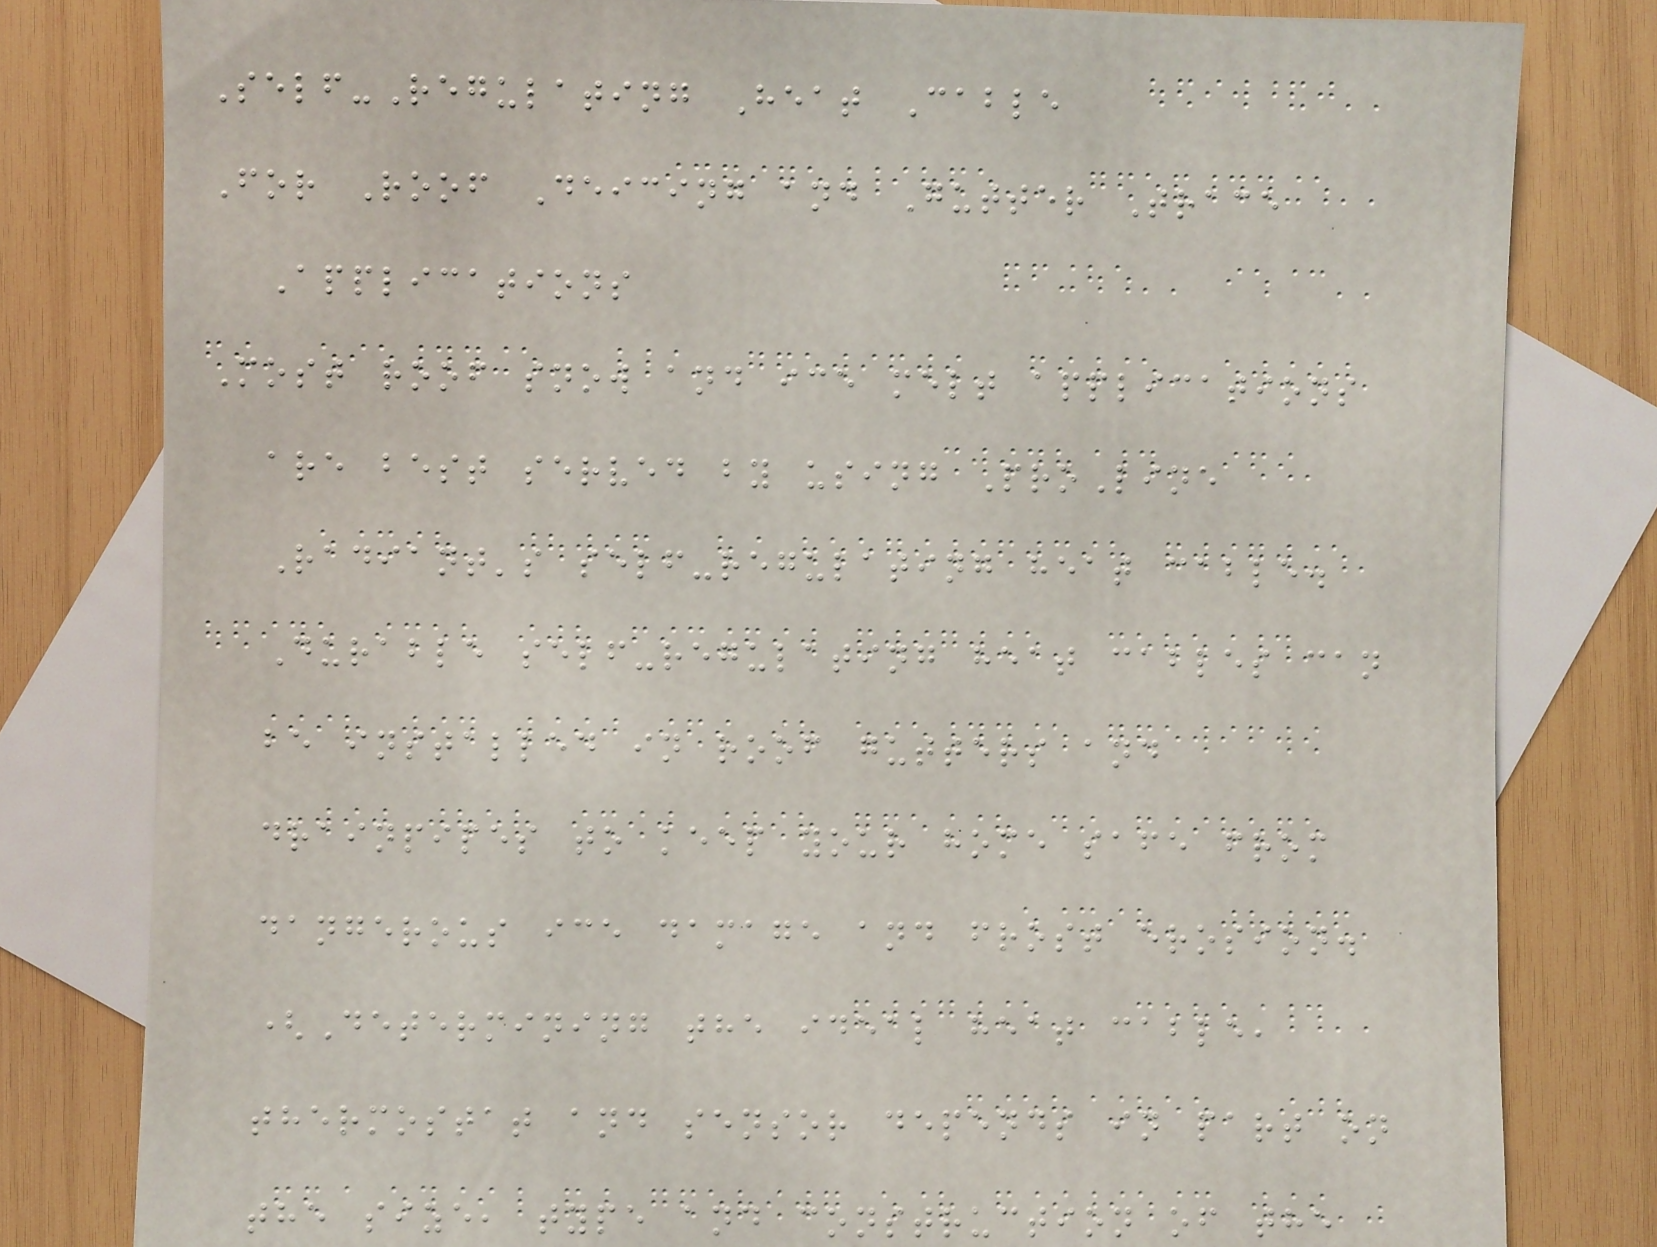Self-Regulating Heat Cable
For Roof Deicing and Gutter Trace
Applications
Most roof snow and ice melt applications
are best served by using ProLine
Radiant's self-regulating heat cable.
Durable self-regulating heat cables can
be installed in roof gutters and
drainpipes to keep your home safe from
dangerous ice damage and frost erosion.
(Determining the ideal heat cable,
thermostat and sensor depends in part on
the size, type and construction of the
